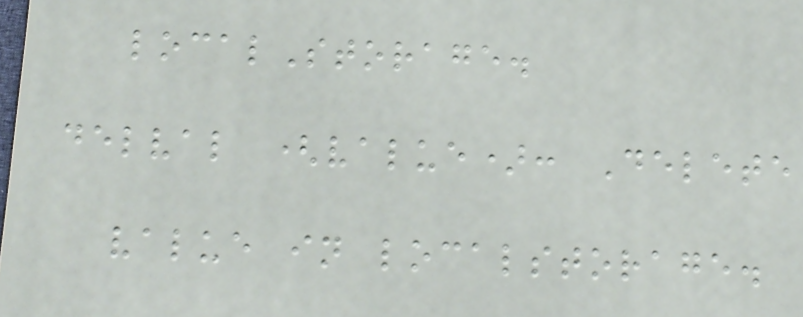localStorage.
delval (value): Delete
value in localstorage.
